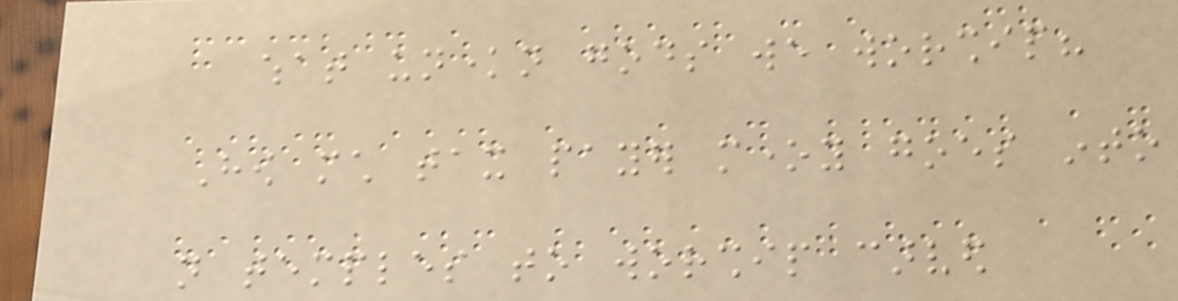what unknown gods we worship?
How much tax payer money goes into
not temples to worship carved
